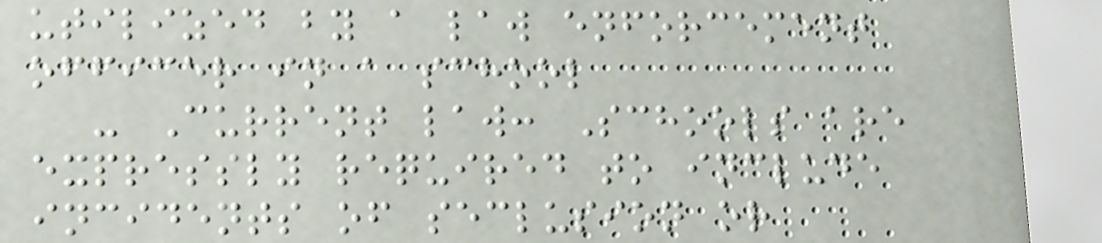utilized by a law enforcement
officer in a school
- Current law: Schools are
expressly required to include
incidents of seclusion or
